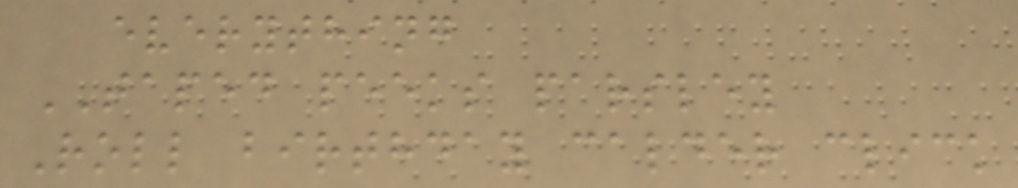everything
TAPED peeks parsley
Roll birthday calder click
